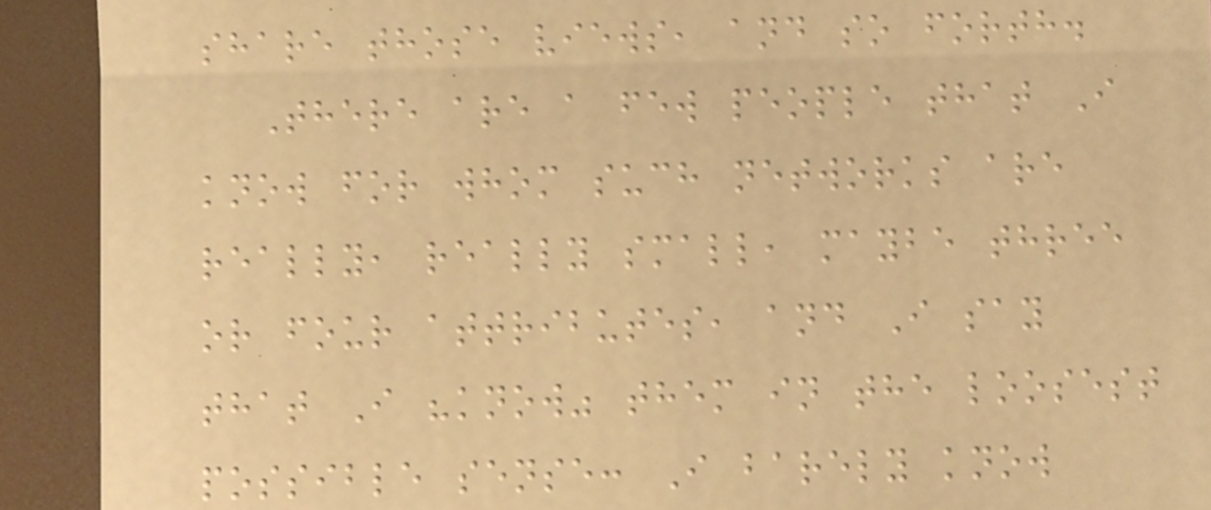share those views, and so forth.
There are a few people that I
know for whom such networks are
really, really small, maybe three
or four attributes, and I say
that I "know" them in the loosest
possible sense: I barely know
